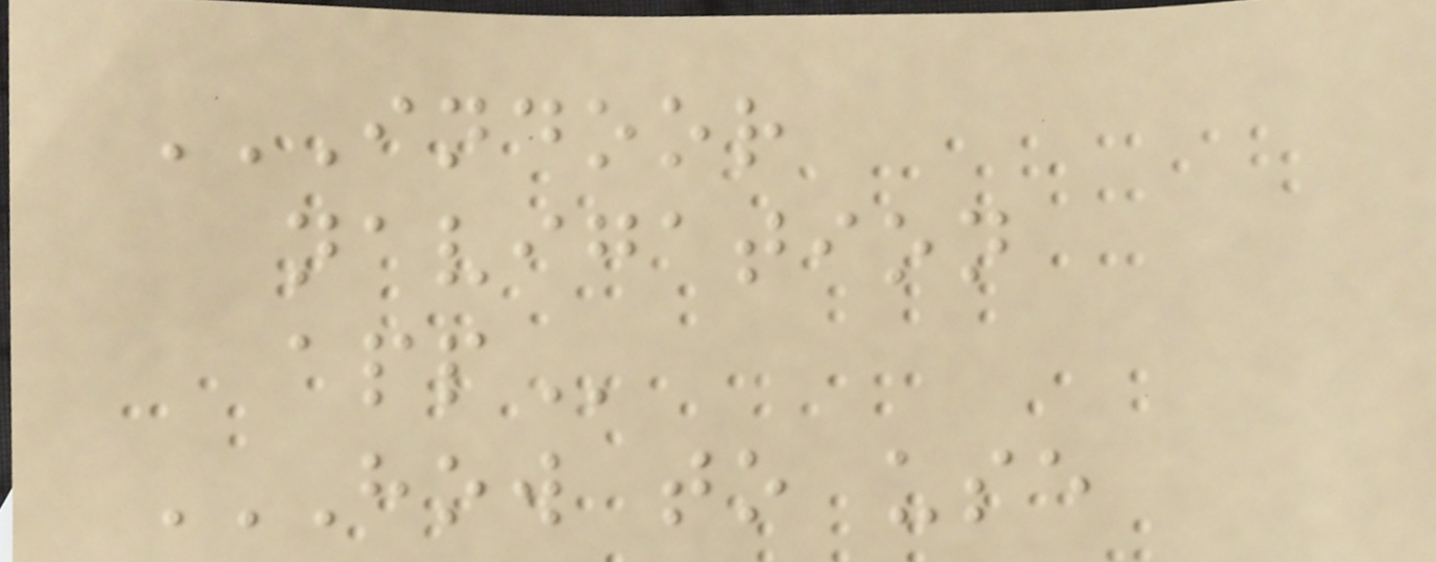INDOOR
NAVIGATION
APP
HOW TO USE
